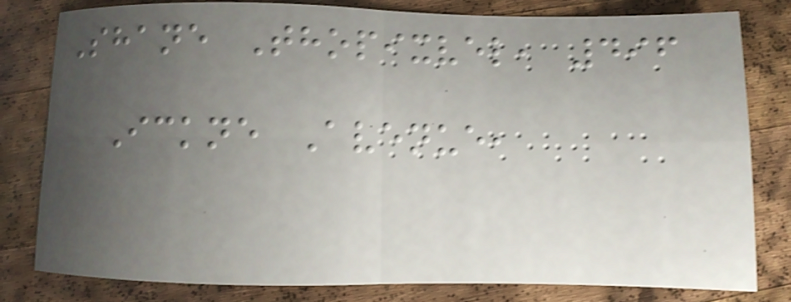Shane Thopixvel, 496
Ickne Avenue,
